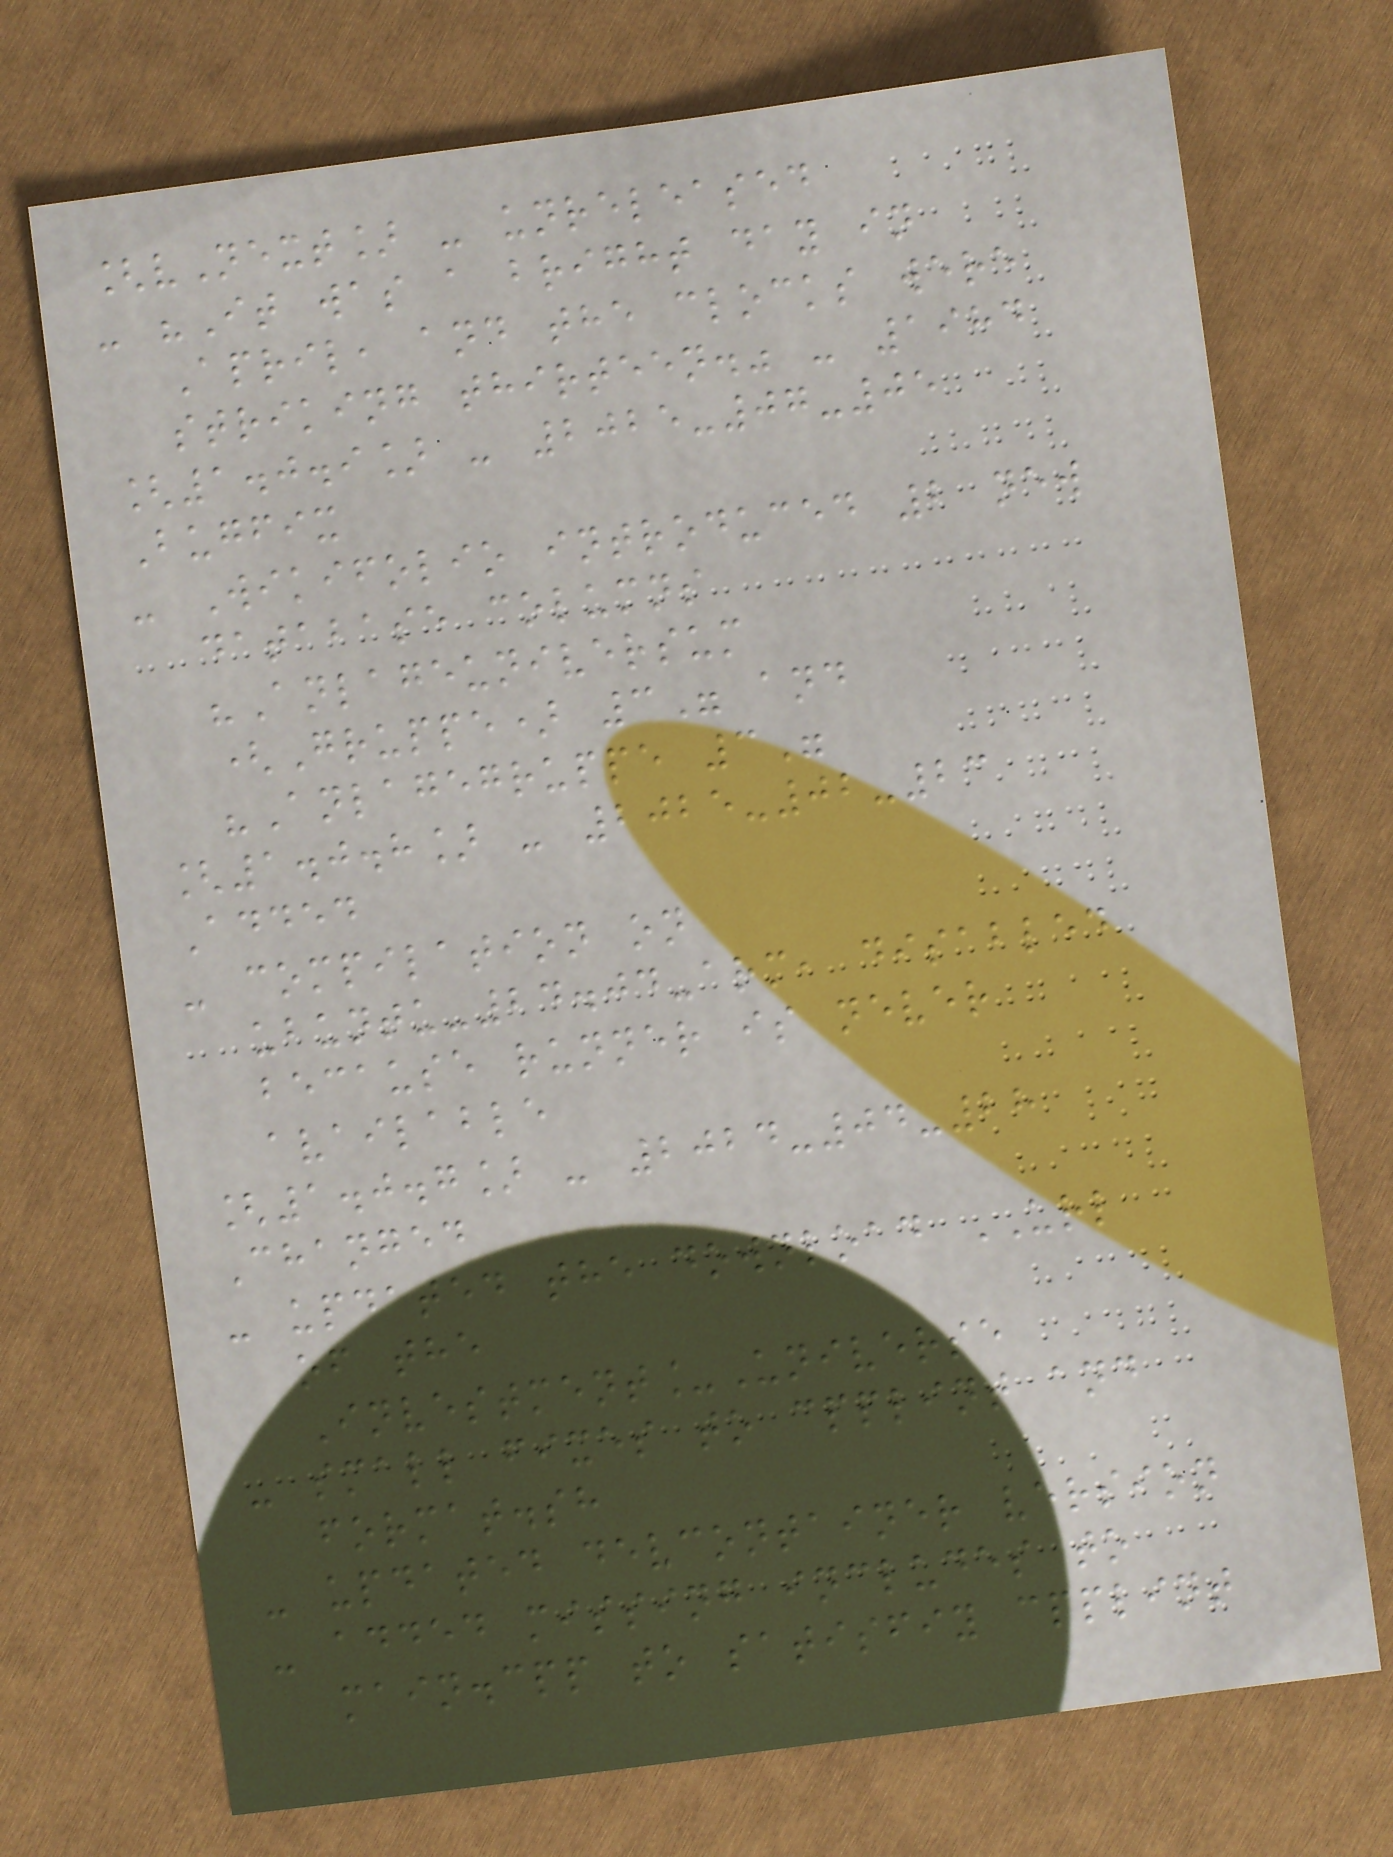[vNext] - unreleased
- "It was a bright day in
April, and the clocks were
striking thirteen." - 1984
[1.0.9] - 2025-07-05
Bugfix
- Wikifolio introduced 2 new
database columns
"Anlageuniversum
(Gruppe) 3" and
"Anlagegruppe 3"
[1.0.8] - 2025-02-23
Added
- compilation on
ubuntu-24.04-arm, disabled
because runner is never
available
[1.0.7] - 2024-04-28
Changed
- updated the download URL
of the
Investment_Universe
- small fixes to cpplint and
format.sh
- updated devcontainer version
- added missing includes to
main.cpp to satisfiy cpplint
